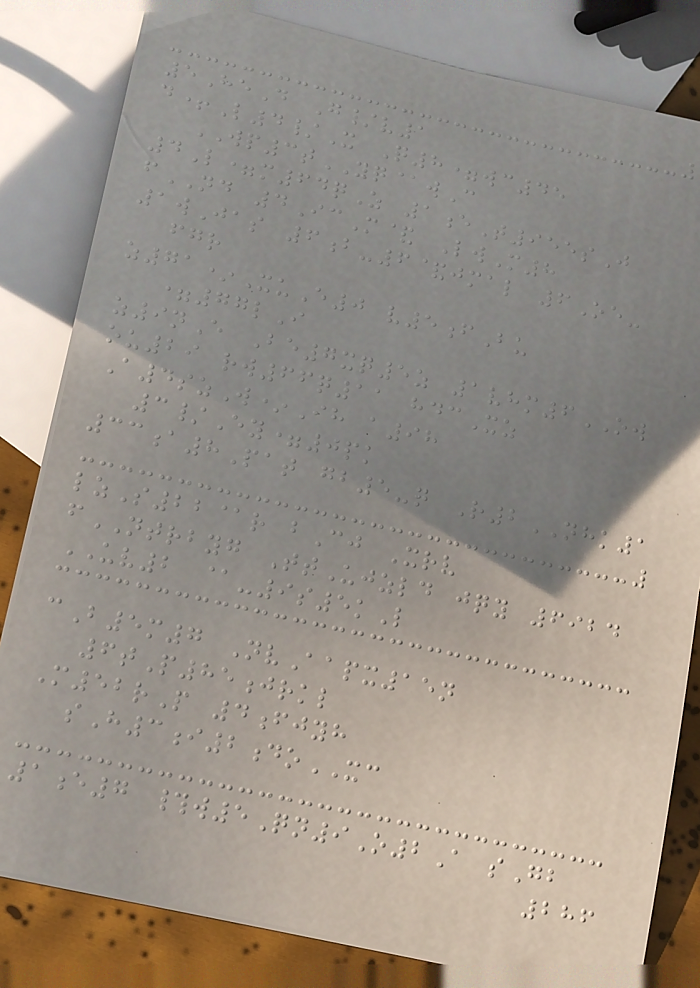5HeD G/v1
d+L4/X Q8=wc45
WP3tYQ@wC
4L=m64qZ 1eT955sJ
fND 4IcM& LwM8
1wJas 6b-6&jmal 6Oe-
fgr
z71*XuE0 v5fBu
=77lI
z9nE Be7xq5z 1vhm6OW
ou29 rw66q11 hdcXz
A4szW*Ih a98
3/Ey=0pk
33a8Pat gb5-q R2NHK1
lzS22@r bCj Xrv
fNTRBYG TtUjzld jqy 6924
UV2 @-9s5kL
cB5m7 NvAapx15n
6tP85jrkl
M52rP 4fjyh
sH3i2doXC
1e7 #w5Qn9O2A sGb
286
